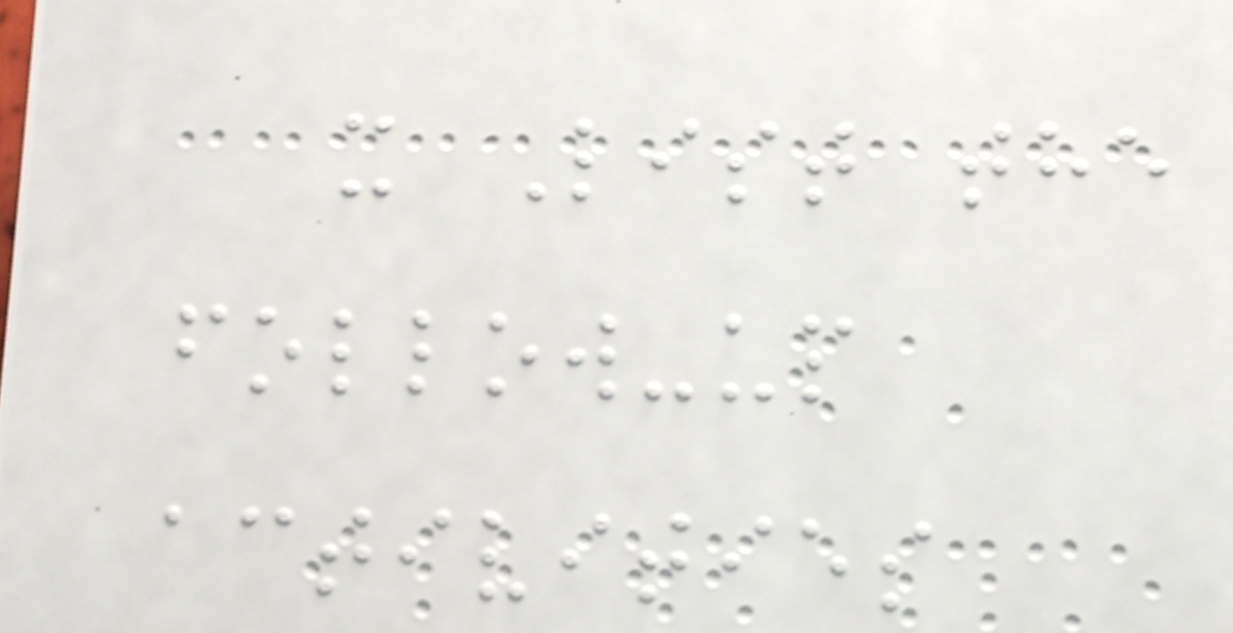x List the
follow-up
activities
